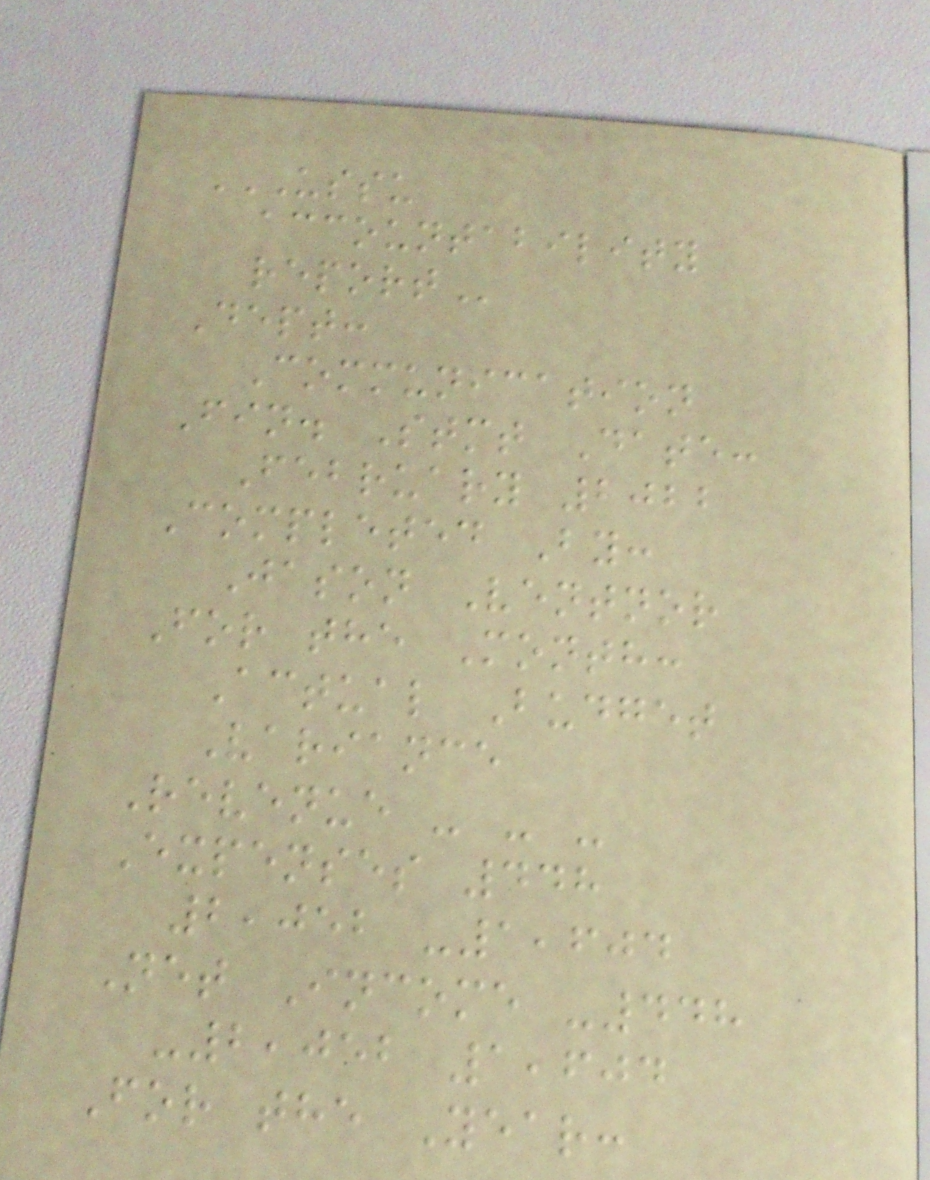USSU
ACCOUNTABILITY
REPORT
Dept:
Communication
Fin. Stmt Date:
February 2022
Completed By:
Jason Ventnor
For the Month:
Actual Budget
Variance
Revenue - - -
Expenses 448
2,052 -1,604
Net Income -448
-2,052 1,604
For the Year:
